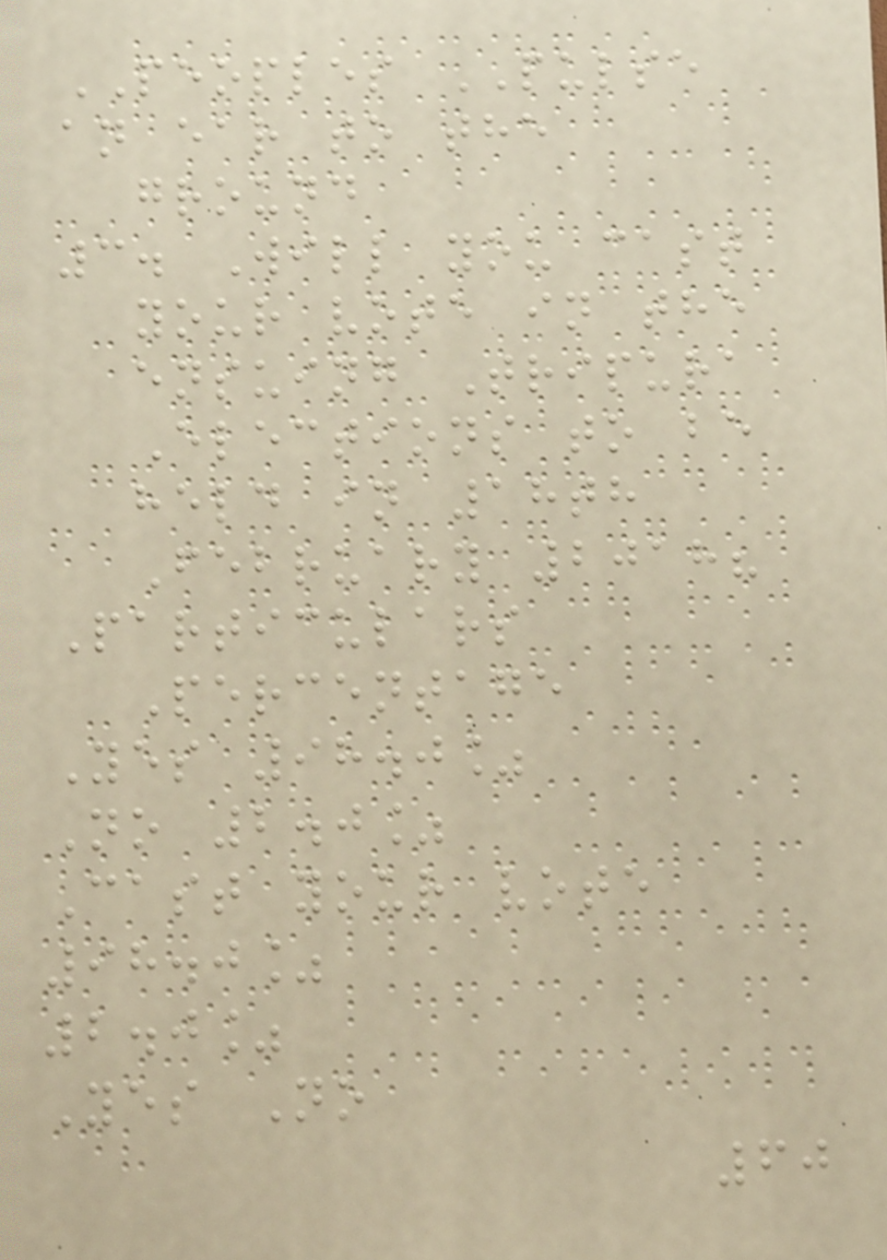PEOPLES PULSE
an ear to the
ground
3. Will you cast
your vote in the
ensuing Tripura
Elections to be
held in 18th
February 2018?
Particulars
Percentage
Yes 98.0%
No 2.0%
Cast your vote
98.0%
2.0%
Yes No
60
